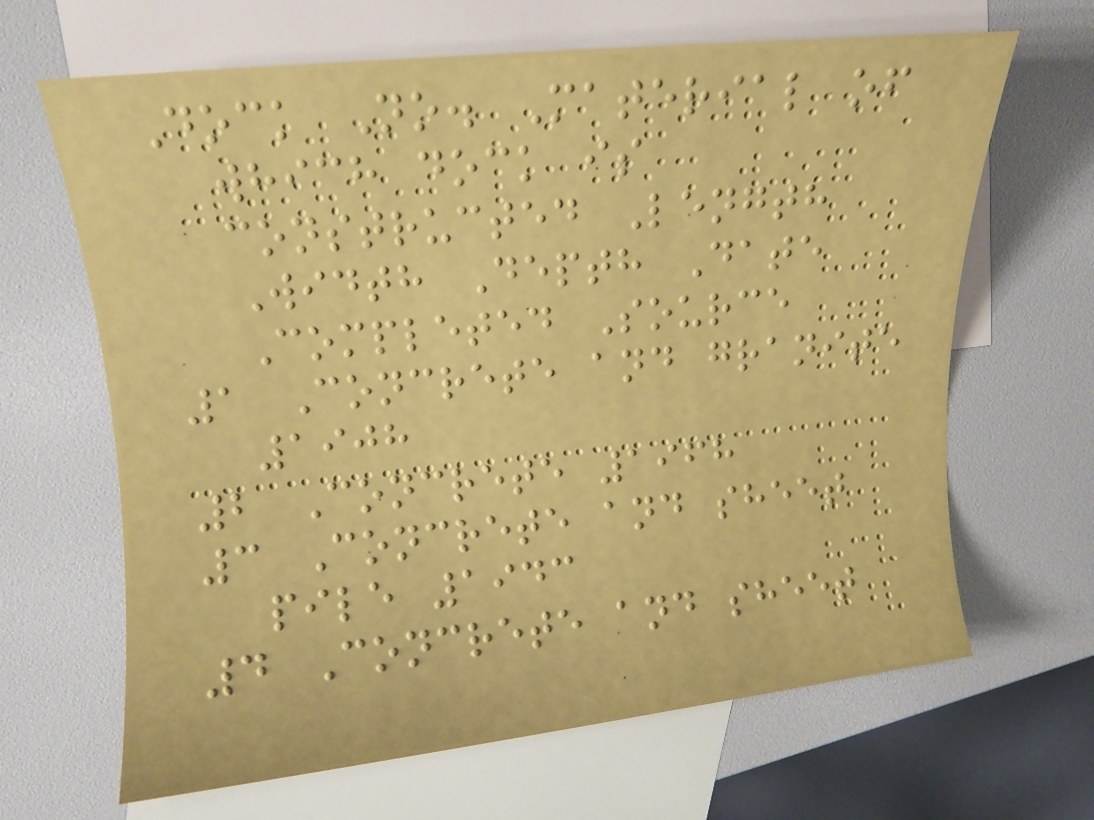Dock No. Material of
which dock is
constructed Length
Width Depth Date
Completed Source
1 Concrete and granite
1908
2 Concrete 1968
3 Concrete and sheet
pile 1943
4 Concrete and sheet
